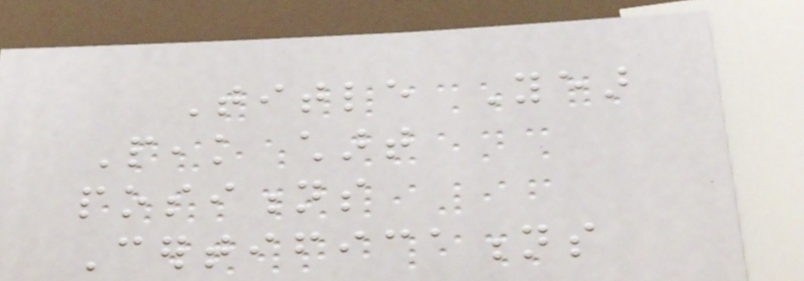Title Year
Peak chart
positions
Certifications
